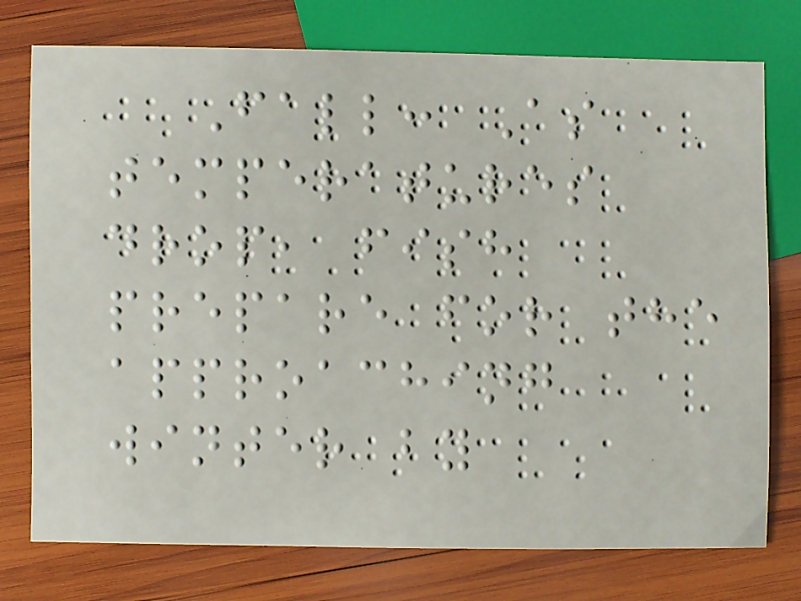Fall: As
temperatures
drop, fish
prepare for the
approaching
winter by
